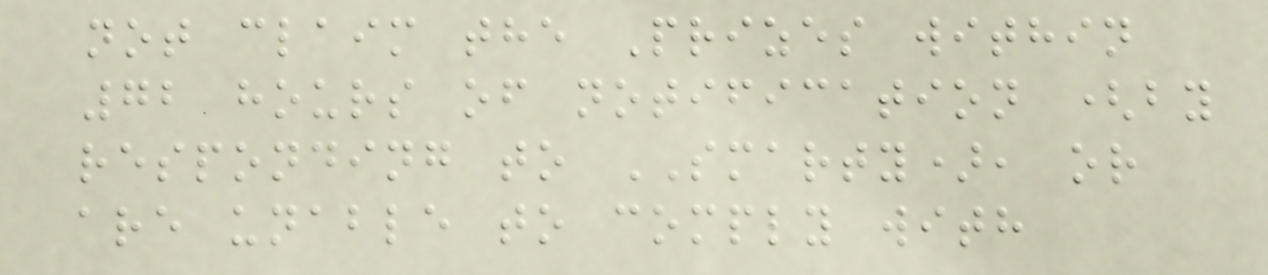not claim the Prizes within
72 hours of notification (by
responding to SMARTY), or
are unable to comply with
